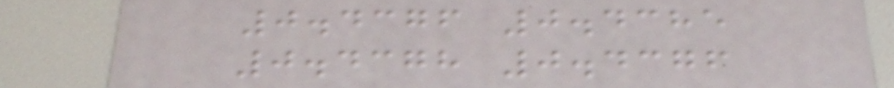0.4376 0.4385
0.4378 0.4376
